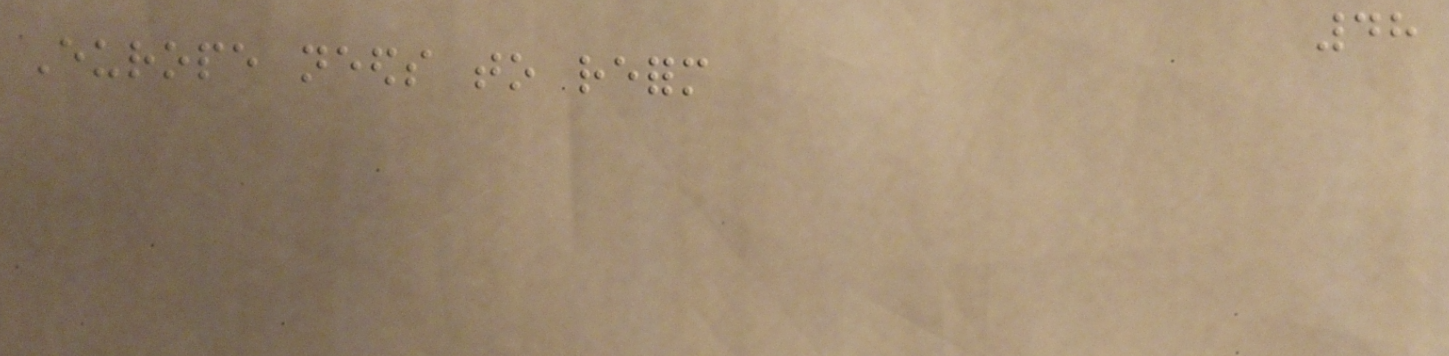48
Europe needs to reform
